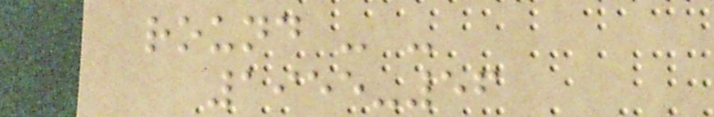round - -
1955-56
